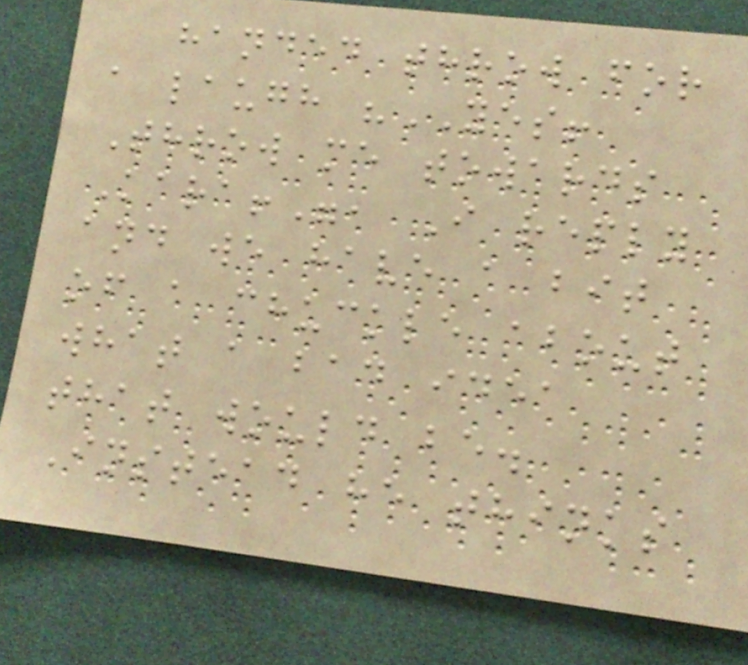handed throw for
a laugh "YES!
Throw me towards
Kara!", I reply
and we have a bit
of a chuckle about
what a bad idea
that would be.
Instead he thinks
